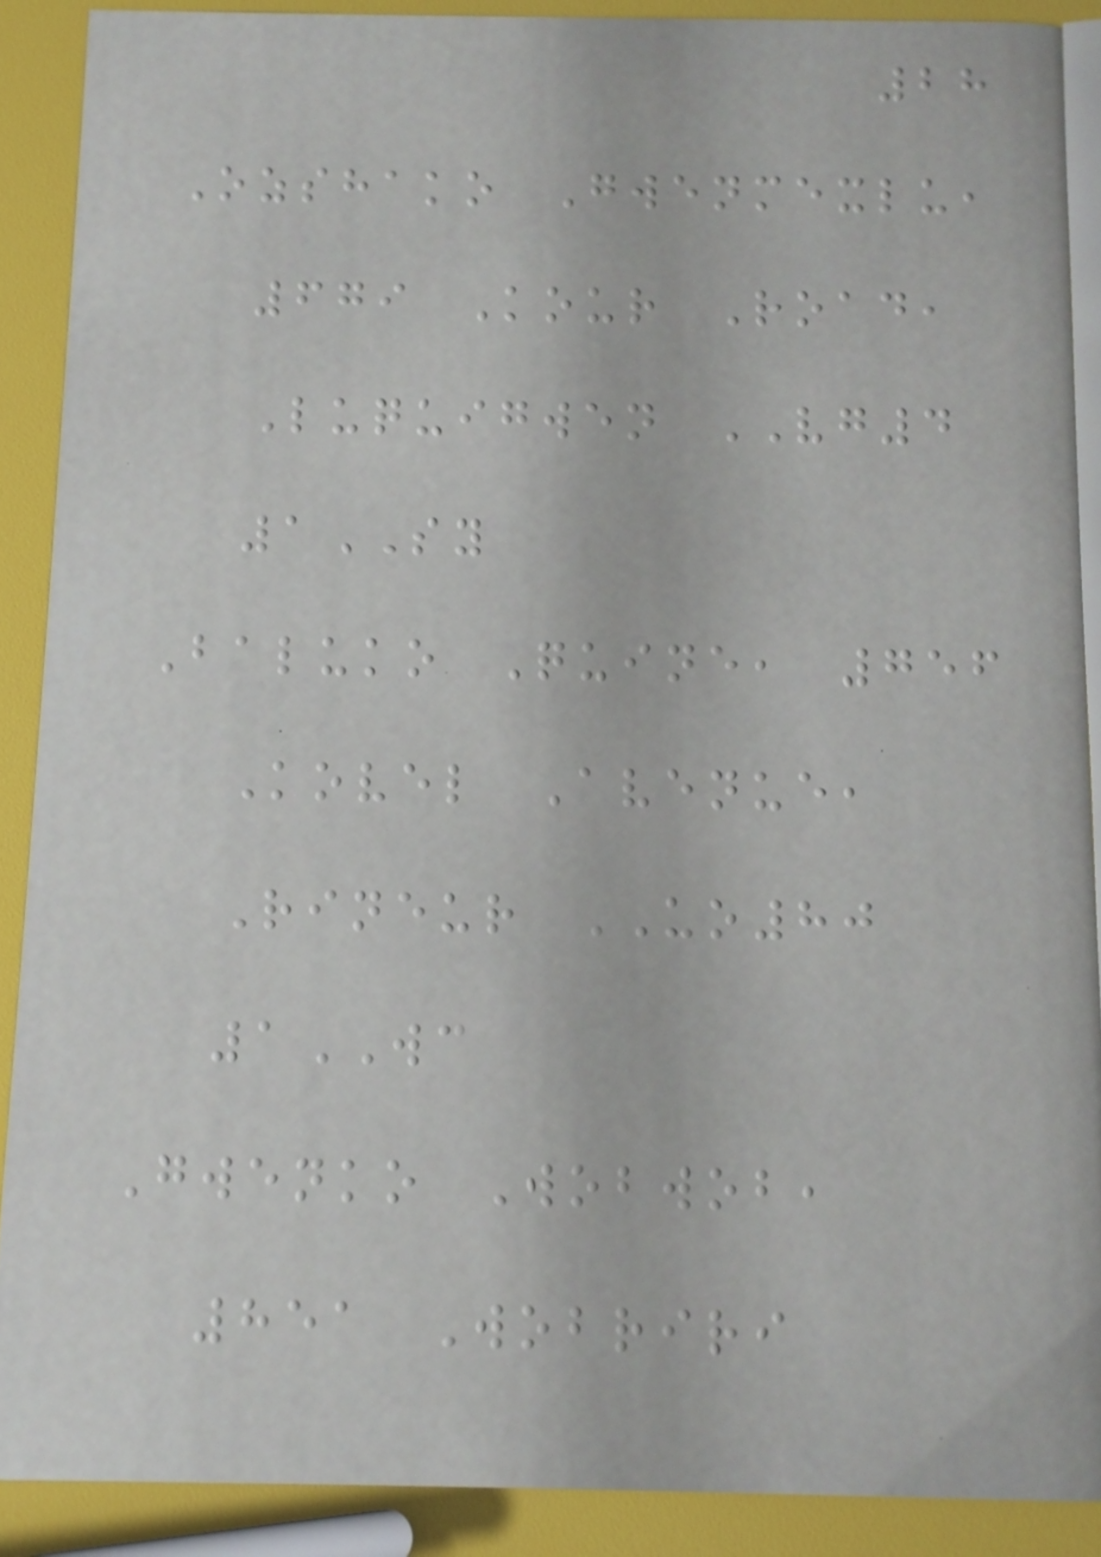28
Ozshako Gwenmexlu,
679 Kour Road,
Luquigwen VG4
1SY
Baluko Quine, 756
Kovel Avenue,
Rineur UO80
1WC
Gwenko Wobwob,
851 Wobriri
